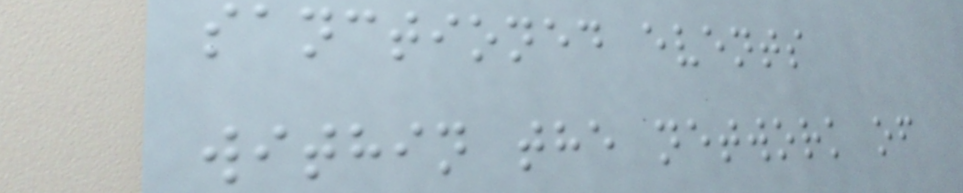sanctioned events
within the network of
